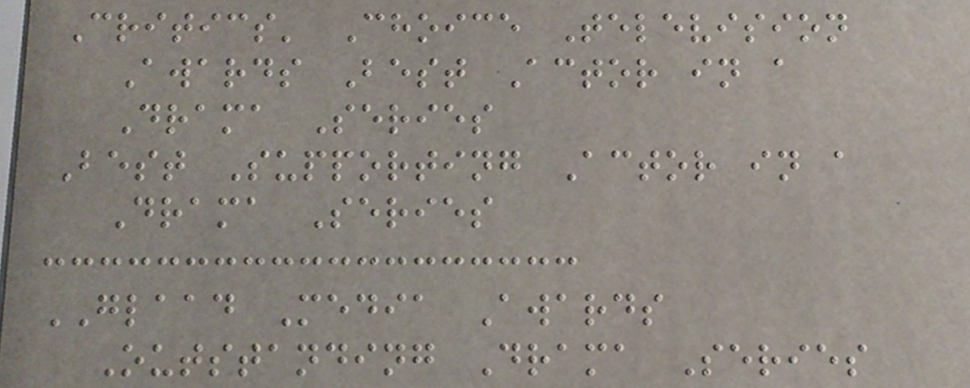Critics' Choice Television
Awards Best Actor in a
Drama Series
Best Supporting Actor in a
Drama Series
GLAAD Media Awards
Outstanding Drama Series
